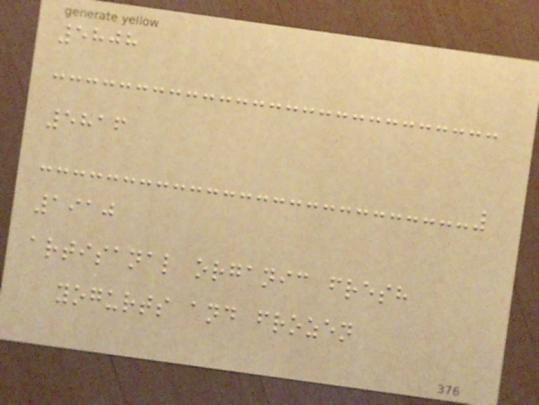5808
5816
1910
artisanal organic fresh
yogurts and frozen
